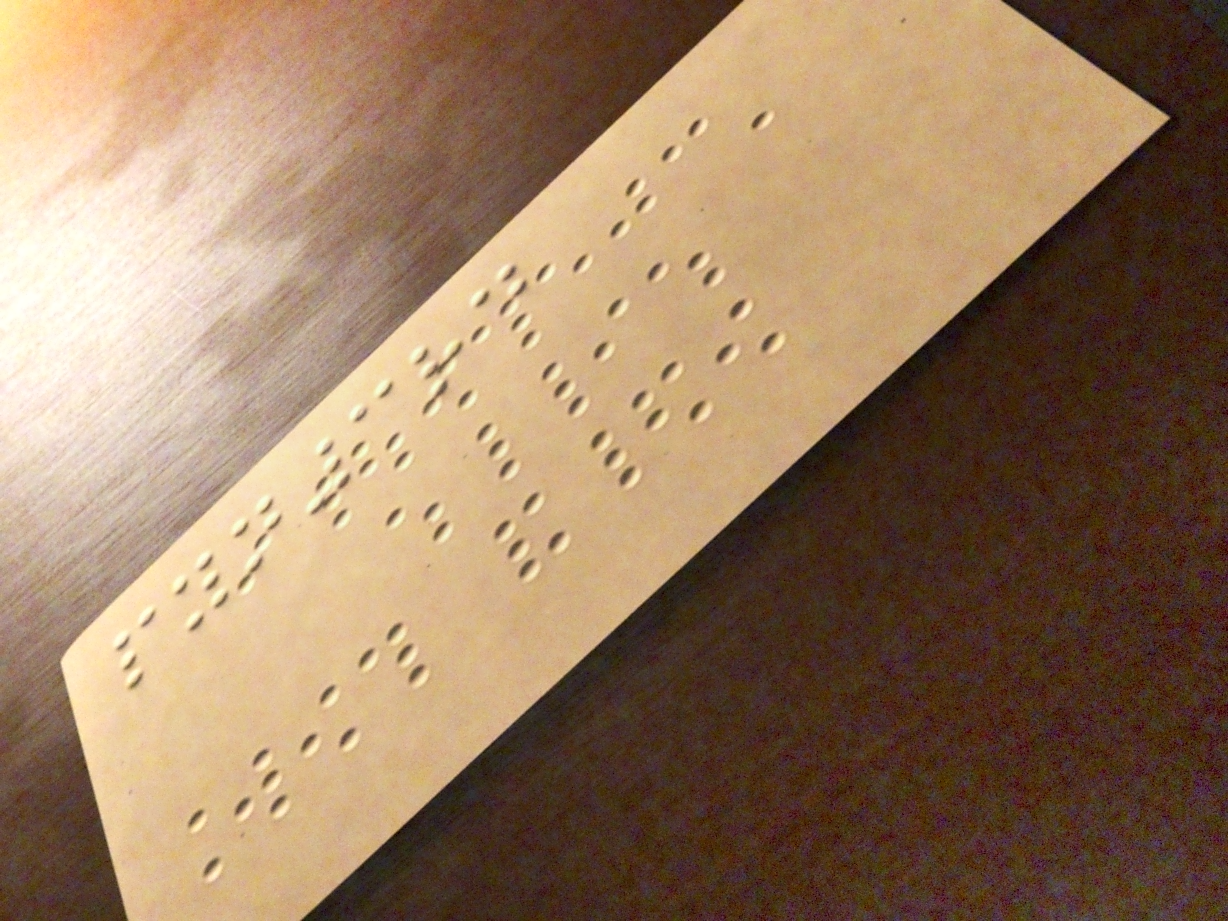pyn3rd
